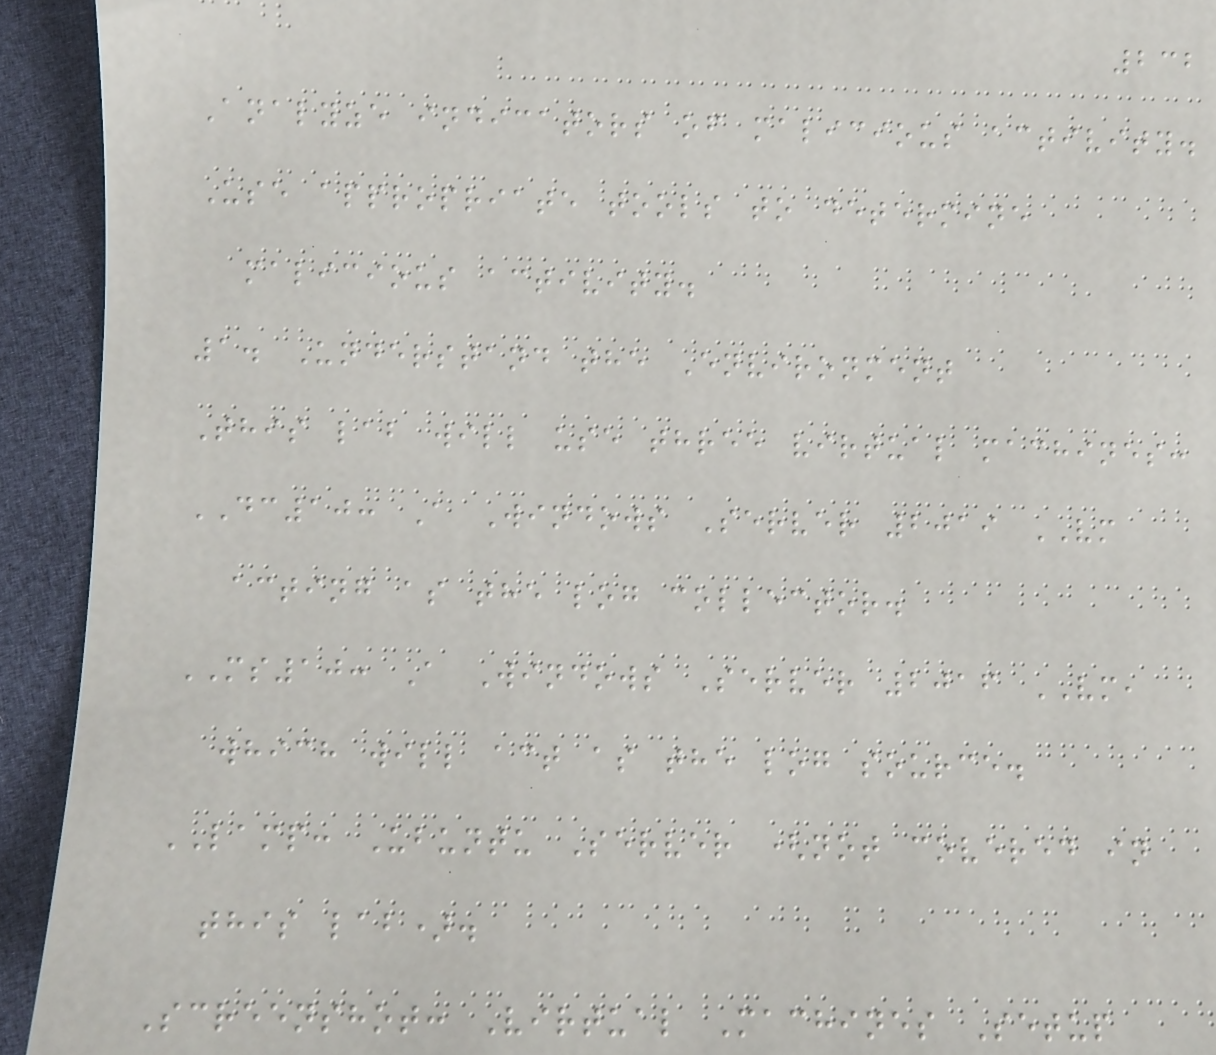232
Analyze indicators of malicious activity.
Use appropriate tools to determine
malicious activity.
1. Understand the Environment
This lab will use three virtual machines:
DC10: A Windows Server 2019 VM
acting as the log collector.
MS10: A Windows Server 2016 VM,
which will act as the log source.
LAMP: Ubuntu Server (not covered in
this lab).
Screenshot: Virtual Machines Setup
